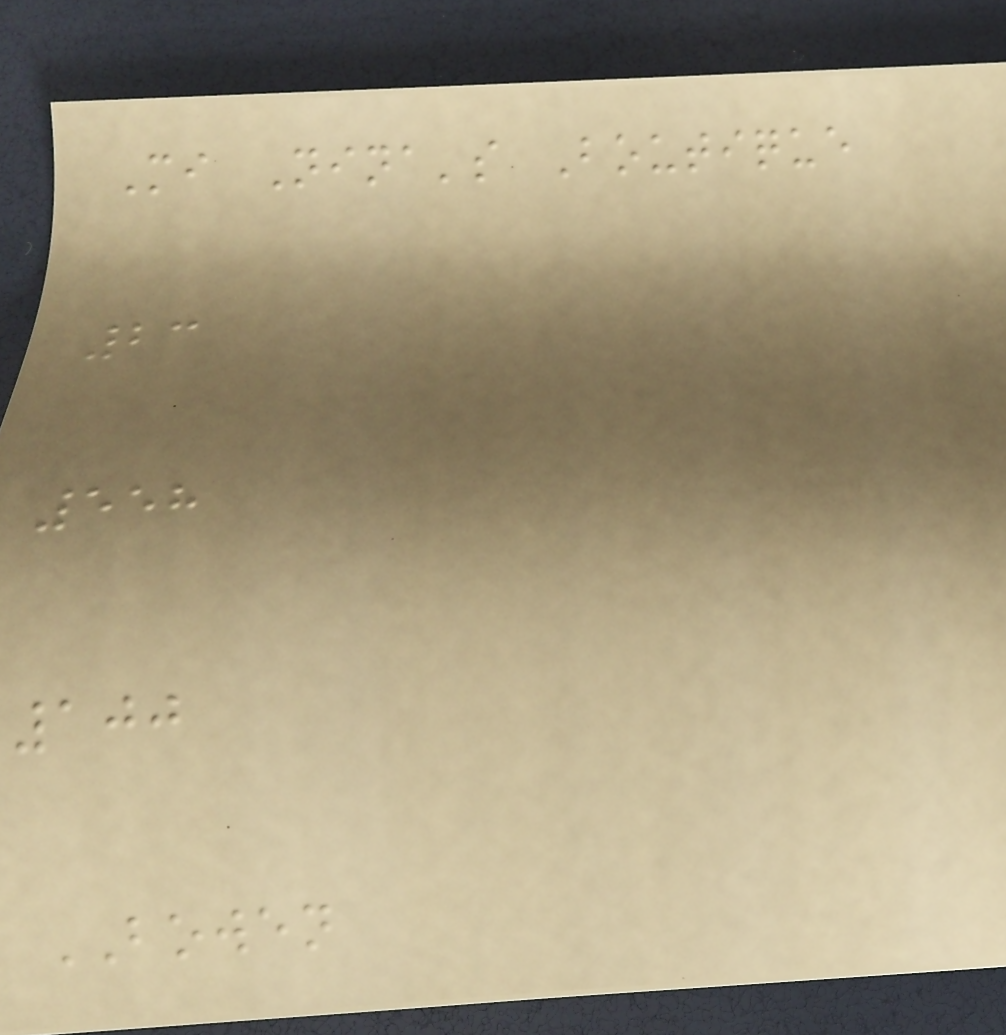Mi Nina's Boutique
23
558
100
BOWEN
